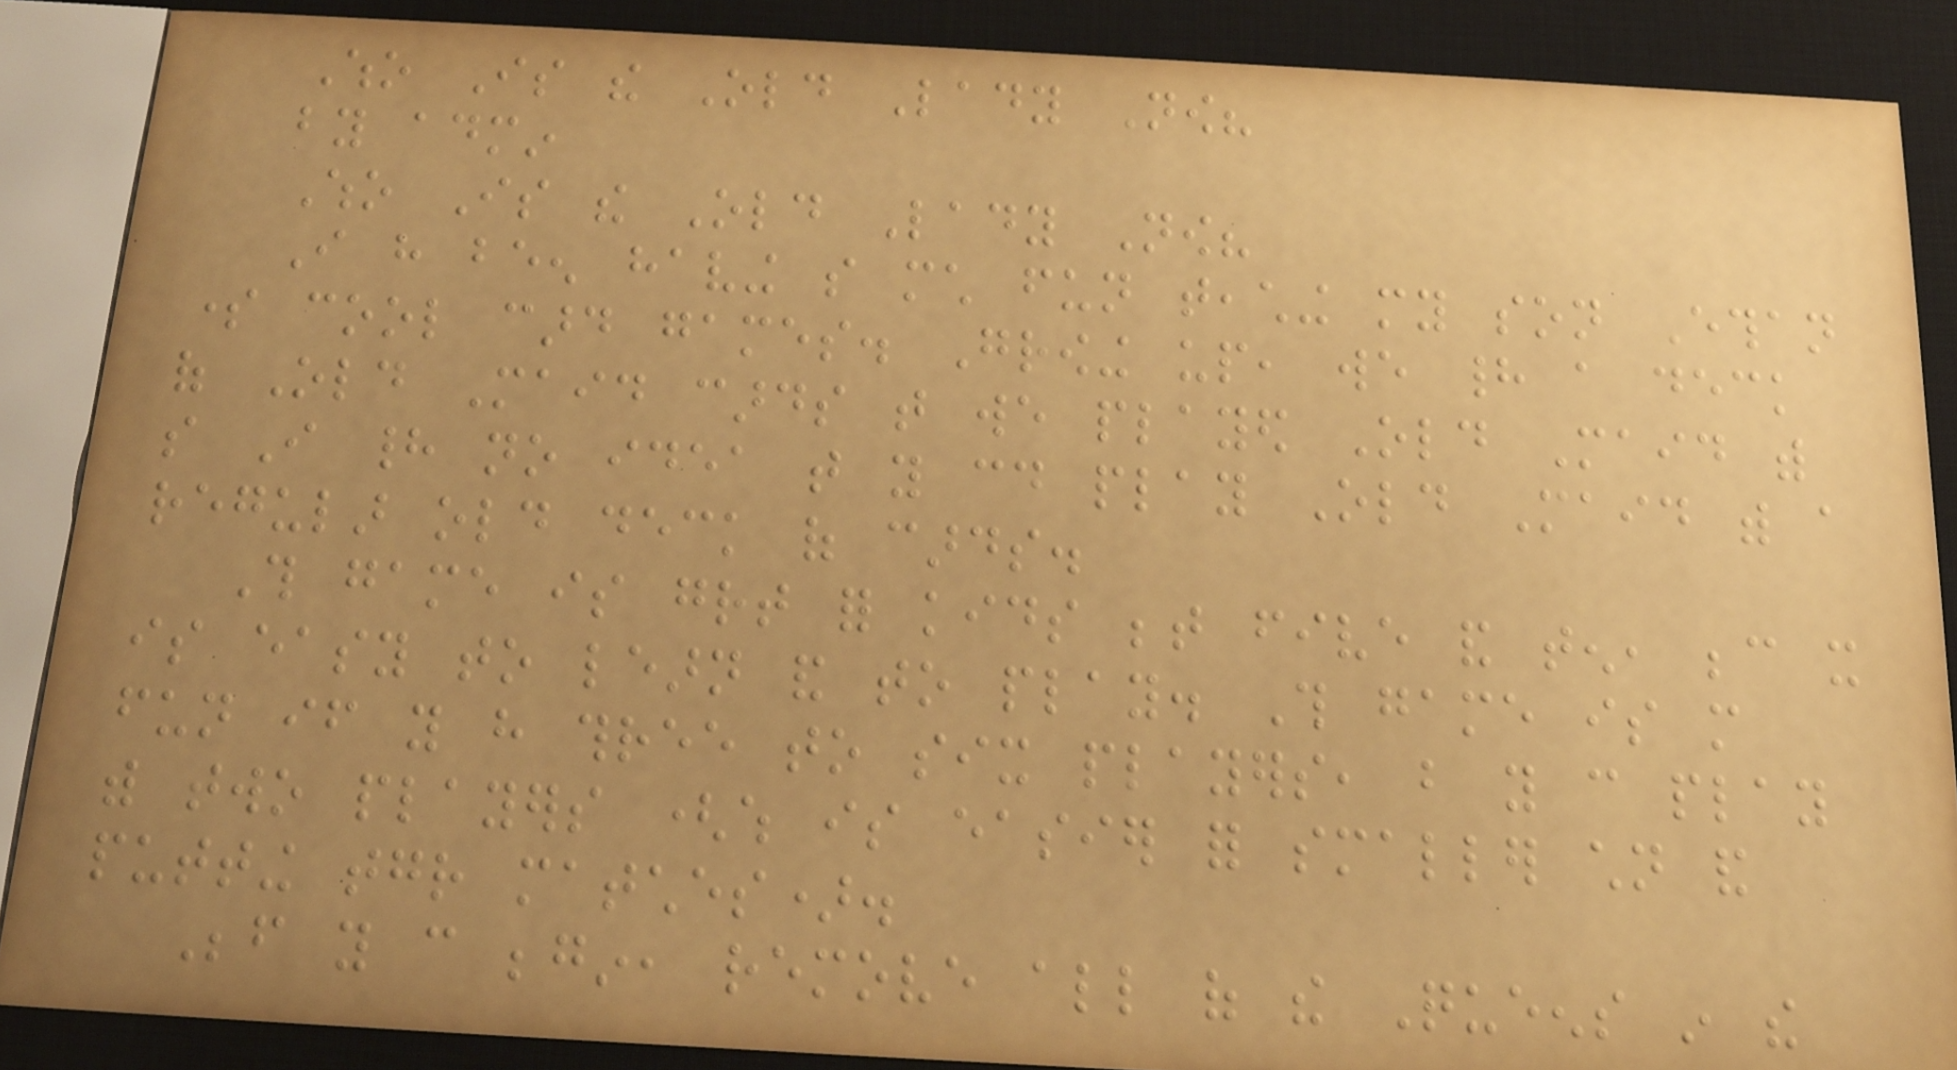Who Is the Old Lady Now?
by admin
Who Is the Old Lady Now?
I have been having so much fun teaching my son Ethan
some cool card games. Growing up, we had a deck
of Old Maid cards that we played Old Maid with
so I had no idea that you could play Old Maid with a
regular old deck of cards.
This game is great for kids between five and ten, because it
is easy to learn and to play. This game is more
fun if you have three to six players, but you can play
with two players (which is easier for smaller children and
putting together matches).
Before you can begin, remove all of the Queens in the
